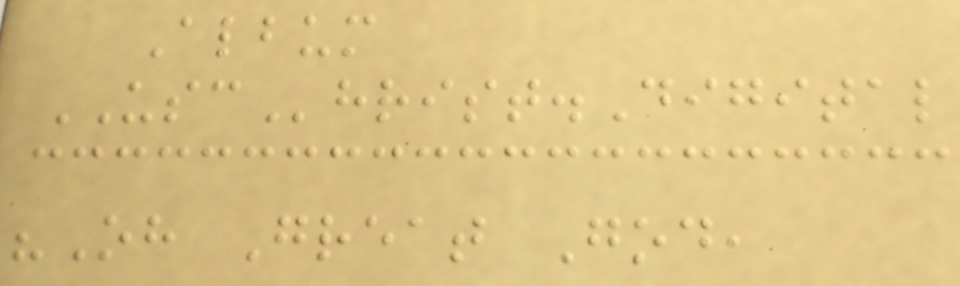Album
USChrist.Digital
"Oh Great God,
